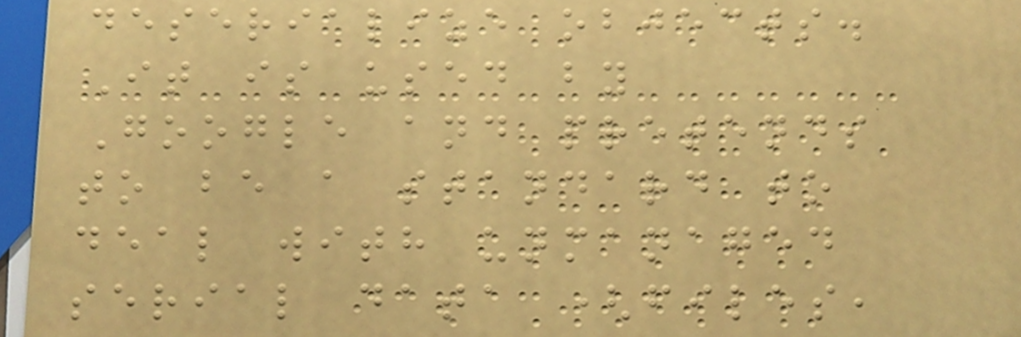deserialize objects.
It is used by
Google and pretends
to be a standard to
deal with unmanaged
serial data (files,
